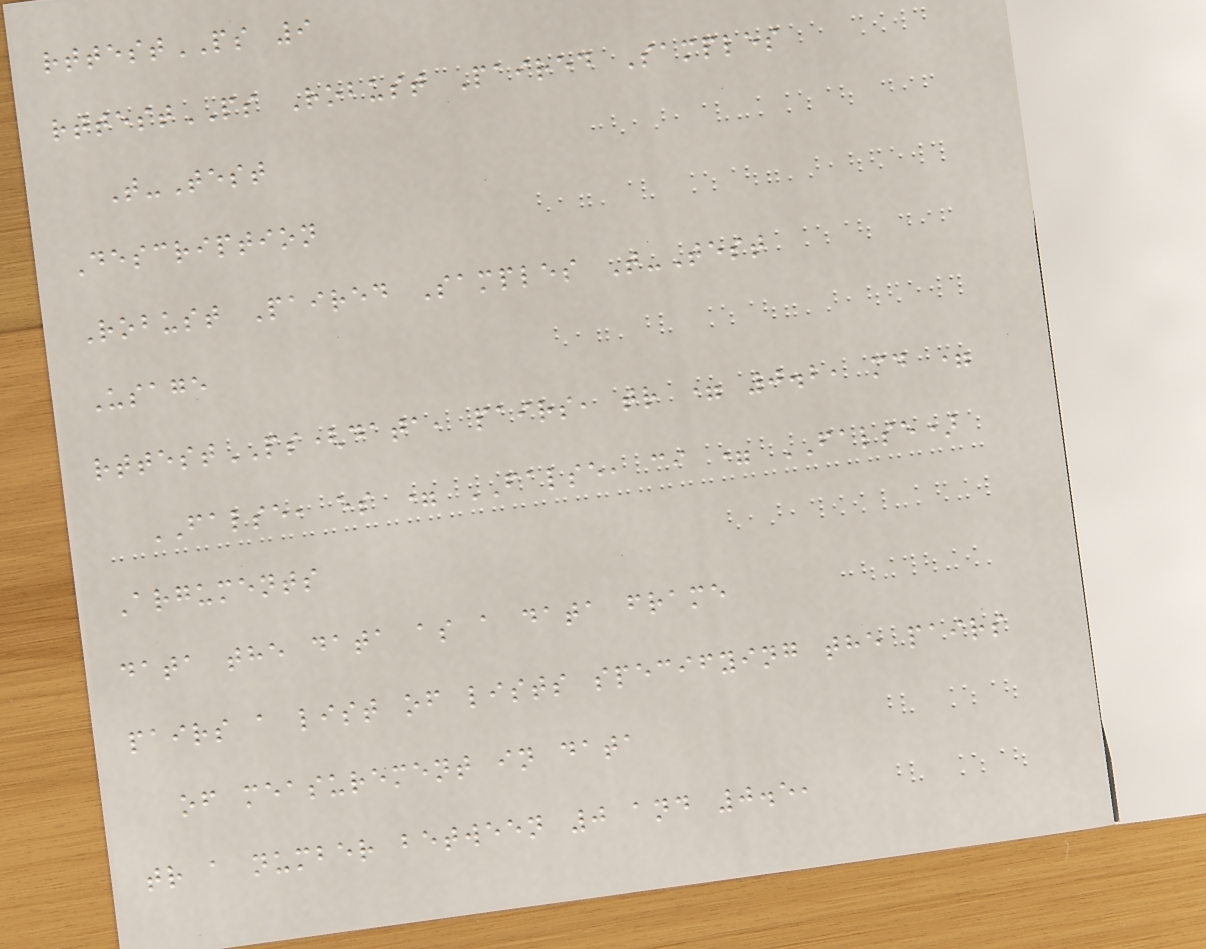rttestPS 9
rttestPS Robust Paired Samples
T-Test
Description
Robust Paired Samples T-Test
Usage
rttestPS(data, pairs, tr = 0.2, md =
FALSE, es = FALSE, ci = FALSE)
Arguments
data the data as a data frame
pairs a list of lists specifying the pairs
of measurement in data
tr a number between 0 and 0.5,
